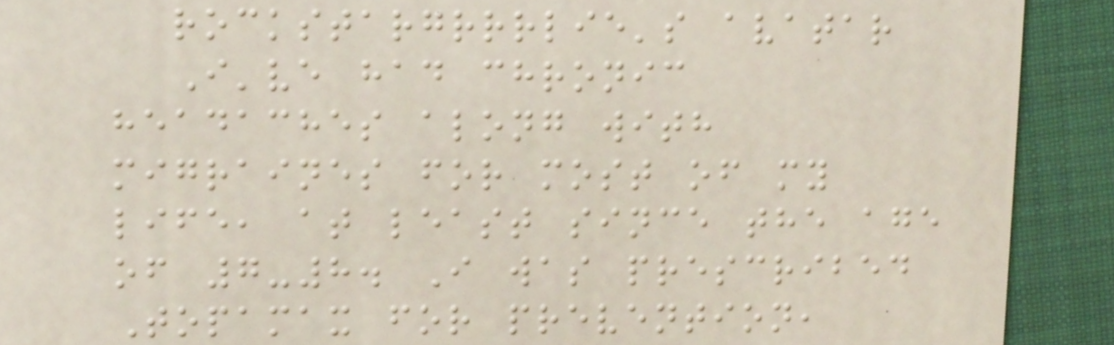rockstargrrrlie's avatar
I've had chronic
headaches along with
migraines for most of my
life, at least since the age
of 7-8. I was prescribed
Topamax for prevention,
